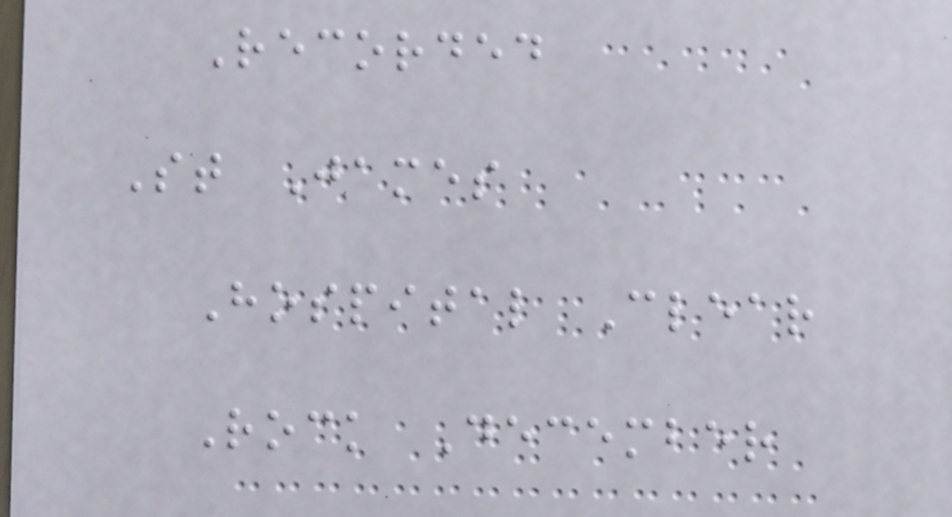Recorded
St James
Hospital Clear
Rock December
